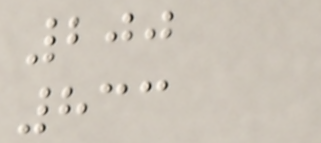200
833
